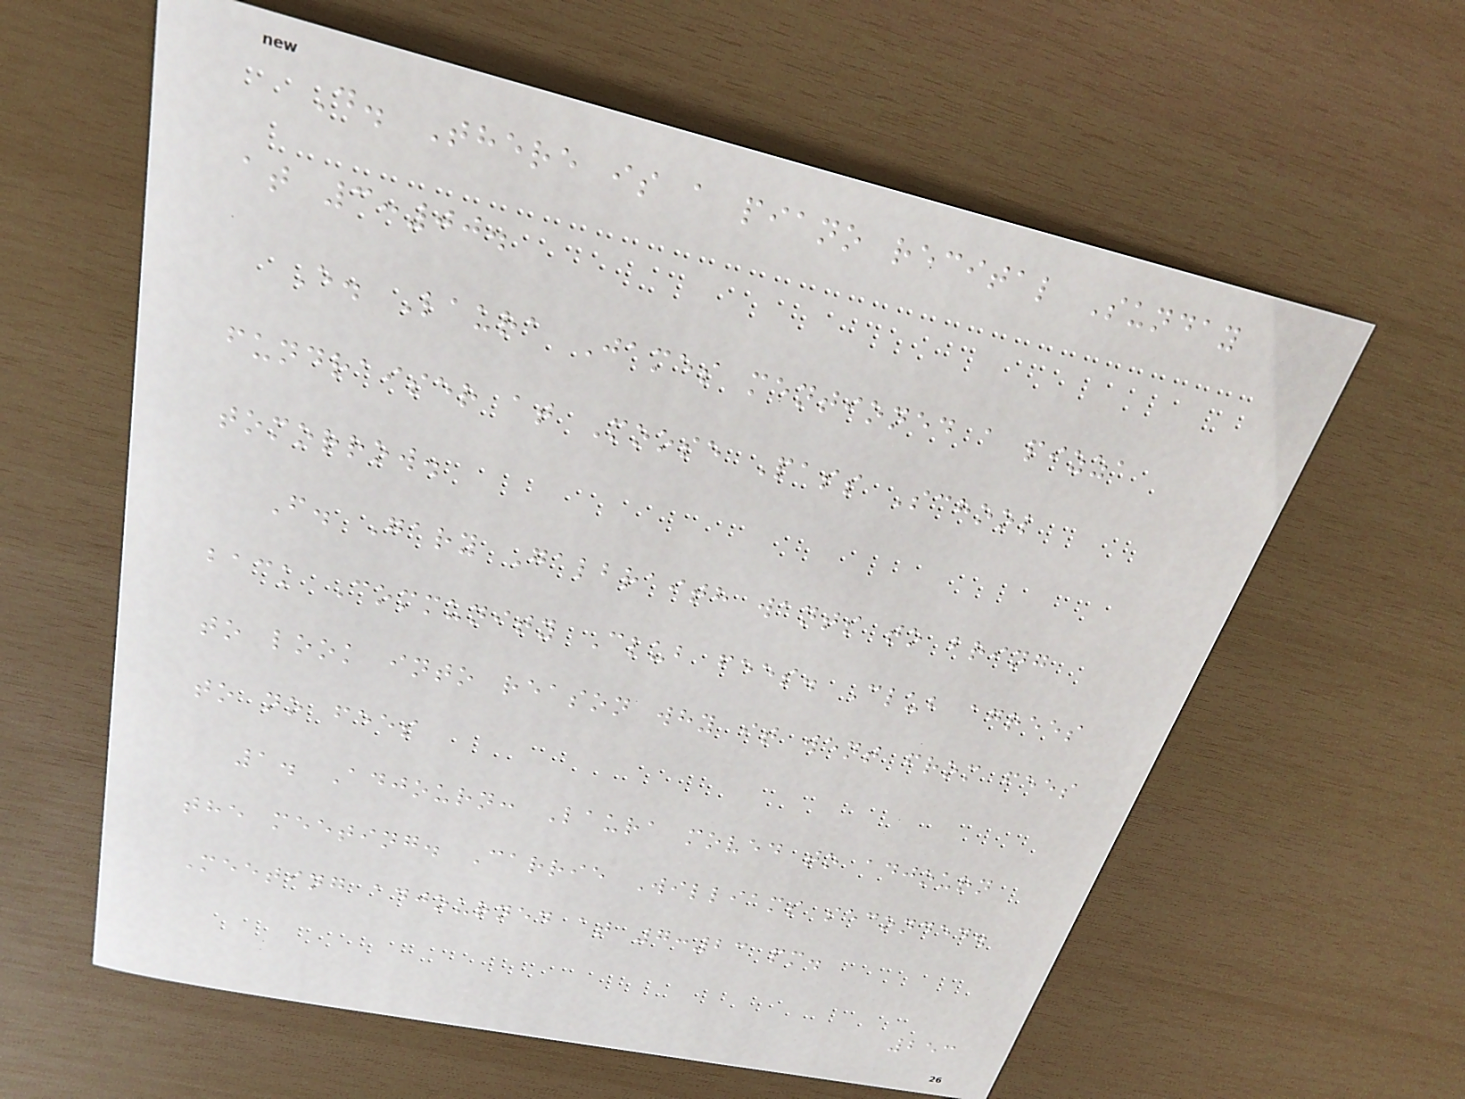D. There is a piano recital Sunday
at 3:00.
E. Laura James mentioned a pizza
fundraiser at Moose Pass School
tomorrow.
F. Gary Galbraith wants to bring
back Community Club fees. Club agrees
to look into reason why it went from fees
to no fees
1. Adjourn: Laura moved to adjourn
the meeting. Carrie Williams seconded.
Meeting adjourned at 7:23 pm.
253
